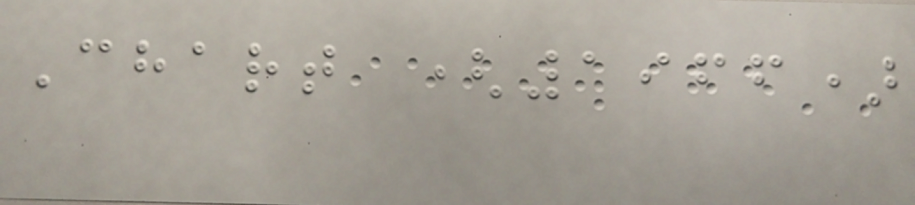Chart (1966)
